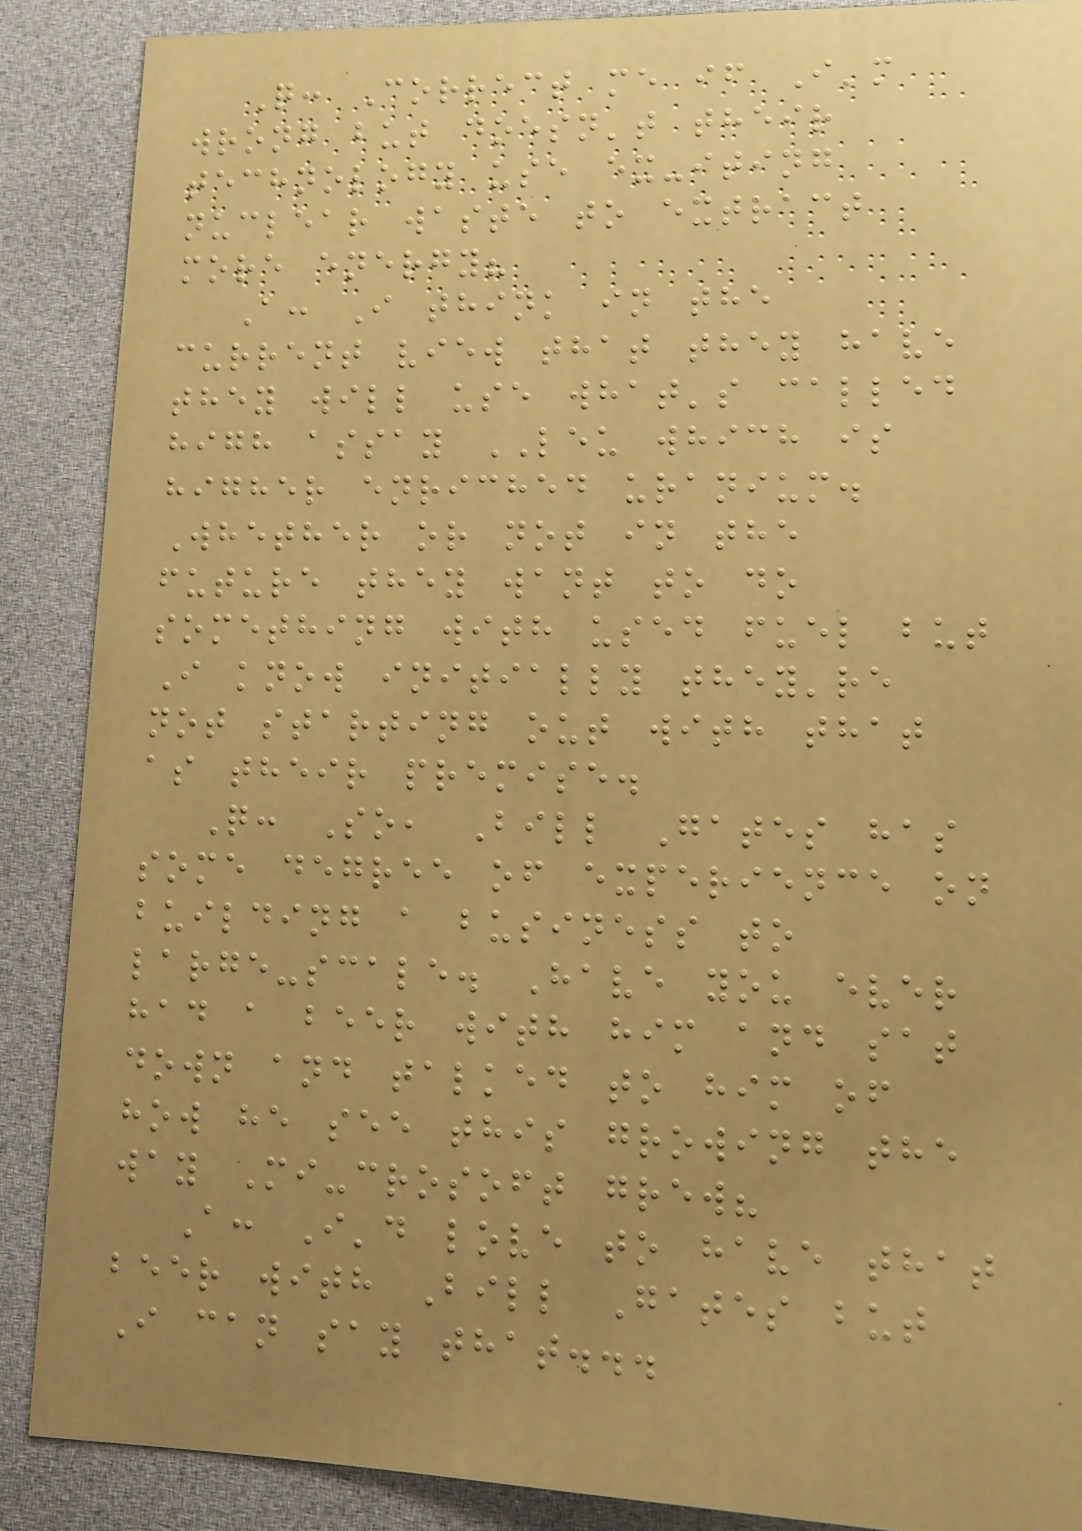Q: Correct me if I'm
wrong but doesn't their
technology use ex-iting
nuclear waste to extract
more energy?
A: I think in the
current view that they have
they will use what's called
high assay LEU which is
higher enriched uranium.
Whether or not in the
future they want to do
something with used fuel but
I know initially they're
not starting out with that
as their premise.
Q: So, Bill Gates has
some degree of experience on
building a business to
large-scale. Have you ever
had a beer with him and sat
down and talked to him of
how he see this growing the
way Mi-crosoft grew?
A: I'd love to have that
beer with Bill Gates but
I can say that...
